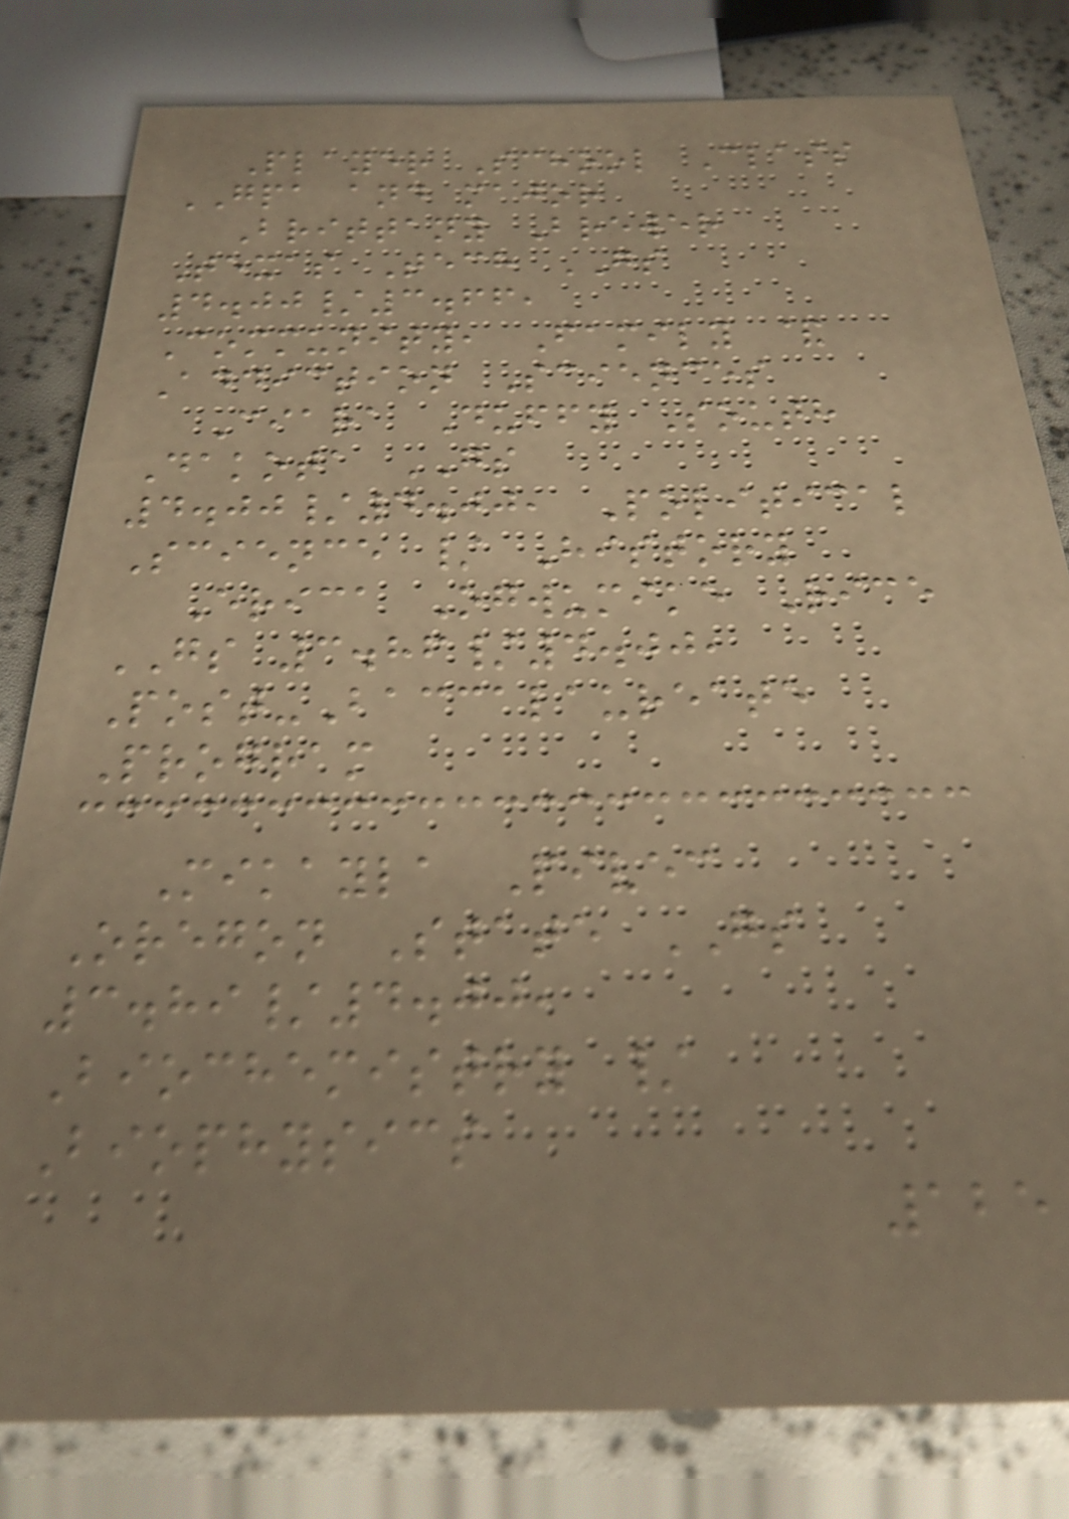Player School Class
GPA and major
Brittany Brewer
Texas Tech GS
4.00/3.66,
Community, Family &
Addiction Sciences
Ciara Duffy South
Dakota GS
4.00/4.00, Political
Science / History
Erica Ogwumike Rice
GS 3.86/4.00,
Post-Baccalaureate
Program
Mikayla Pivec
Oregon State GS
3.89/4.00,
Biochemistry /
Biophysics
125
